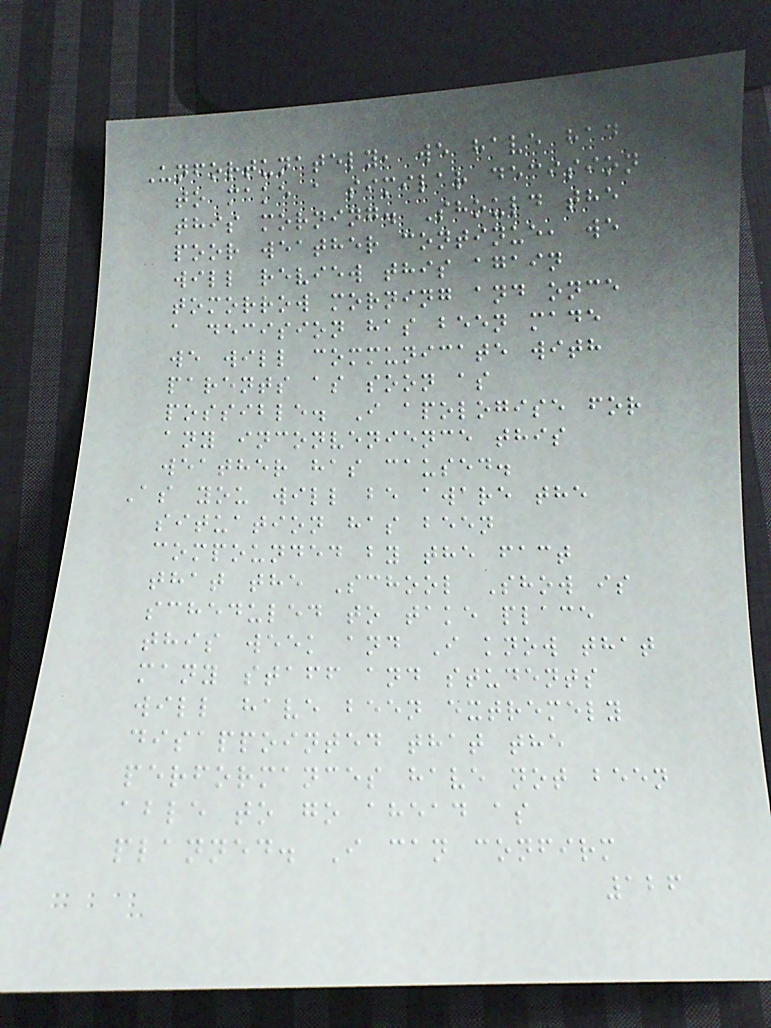Unfortunately, we have had
to make a similar decision
this morning. Should the
poor weather continue, we
will review this again
tomorrow morning and once
a decision has been made
we will communicate with
parents as soon as
possible. I apologise for
any inconvenience this
weather has caused.
As you will be aware the
situation has been
compounded by the fact
that the School Show is
scheduled to take place
this week and I know that
many staff and students
will have been extremely
disappointed that the
performances have not been
able to go ahead as
planned. I can confirm
126
